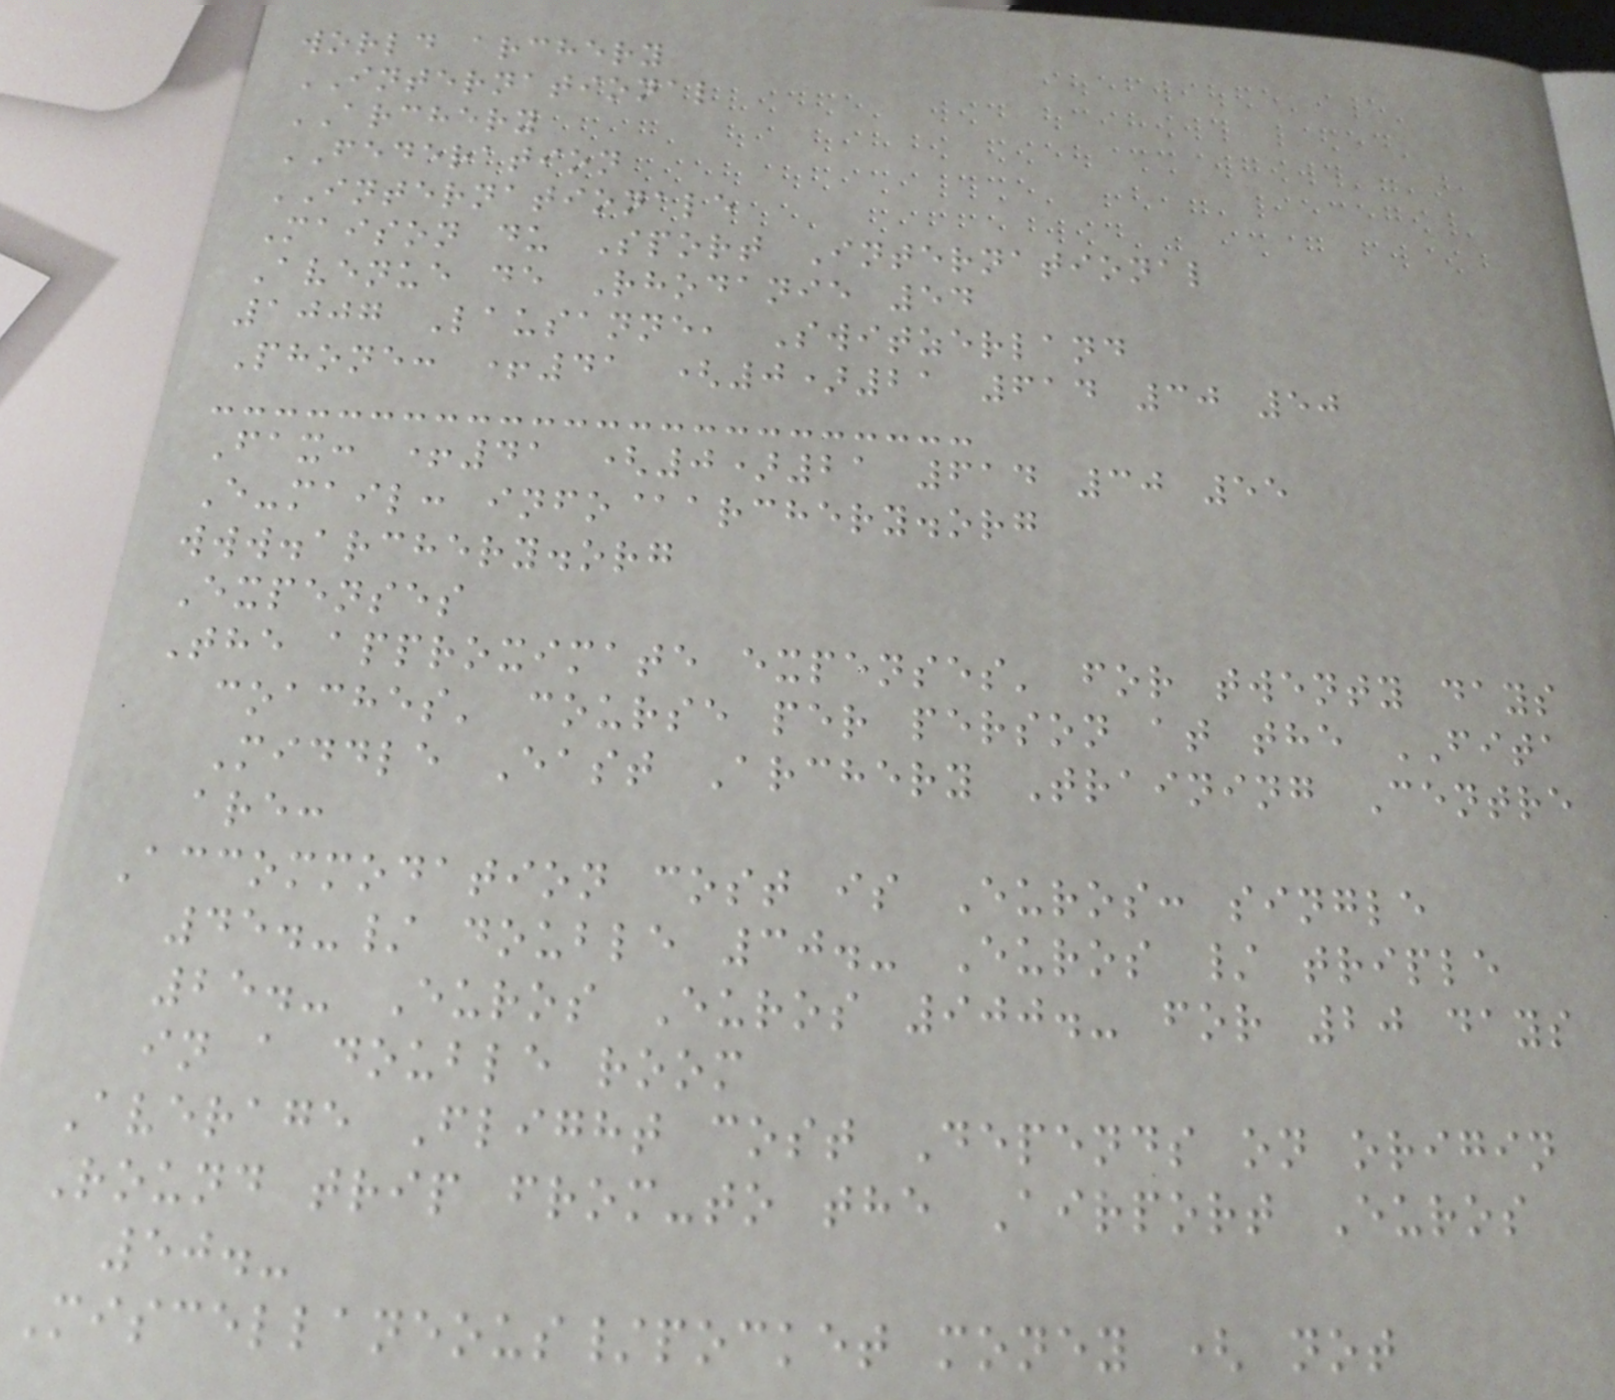world archery
INTERNATIONAL
ARCHERY
FEDERATION
INTERNATIONALE
Maison du Sport International
Avenue de Rhodanie 54
1007 Lausanne, Switzerland
Phone: +41 (0)21 614 30 50
Fax: +41 (0)21 614 30 55
E-mail: info@archery.org
www.archery.org
Expenses
The approximate expenses' for twenty days
coaches' course per person at the FITA
Middle East Archery Training Centre
are:
Accommodation cost is Euros: single
45.-/ double 30.- Euros / triple
25.- Euros Euros 900.- for 20 days
in a double room
Average Flight cost Depends on origin
Round trip from-to the Airport Euros
50.-
Miscellaneous/pocket money ( not
